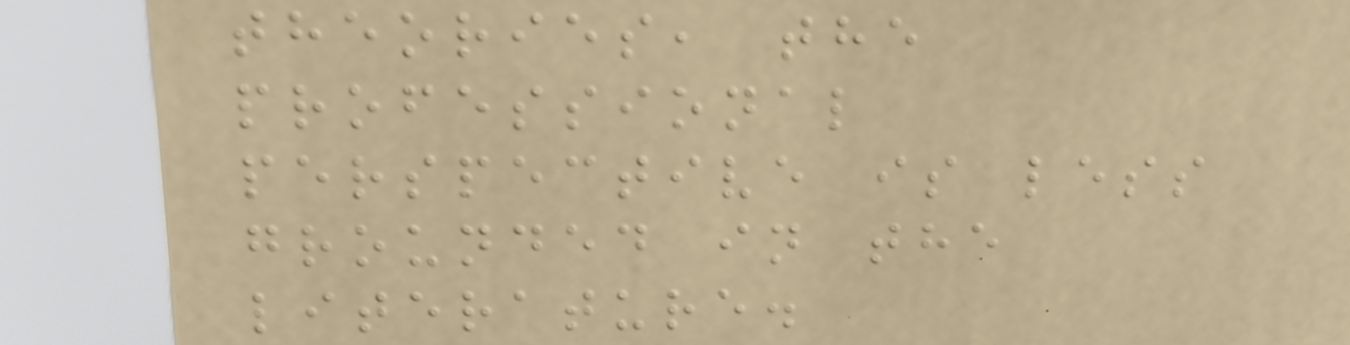theories, the
professional
perspective is less
grounded in the
literature.
